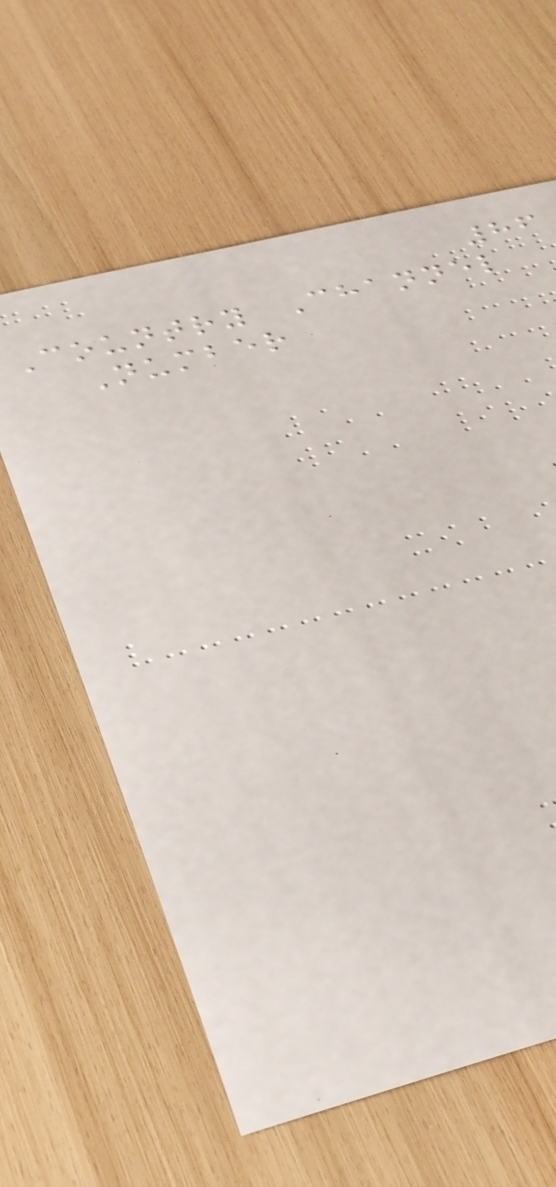86
Country Channel
Number
